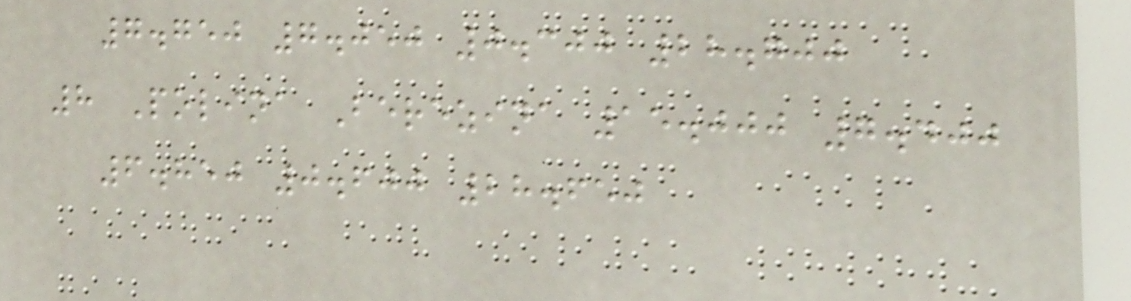7.750 7.050 0.300 28.700
8 Polina Berezina 15.000 7.400
6.850 0.600 28.650
